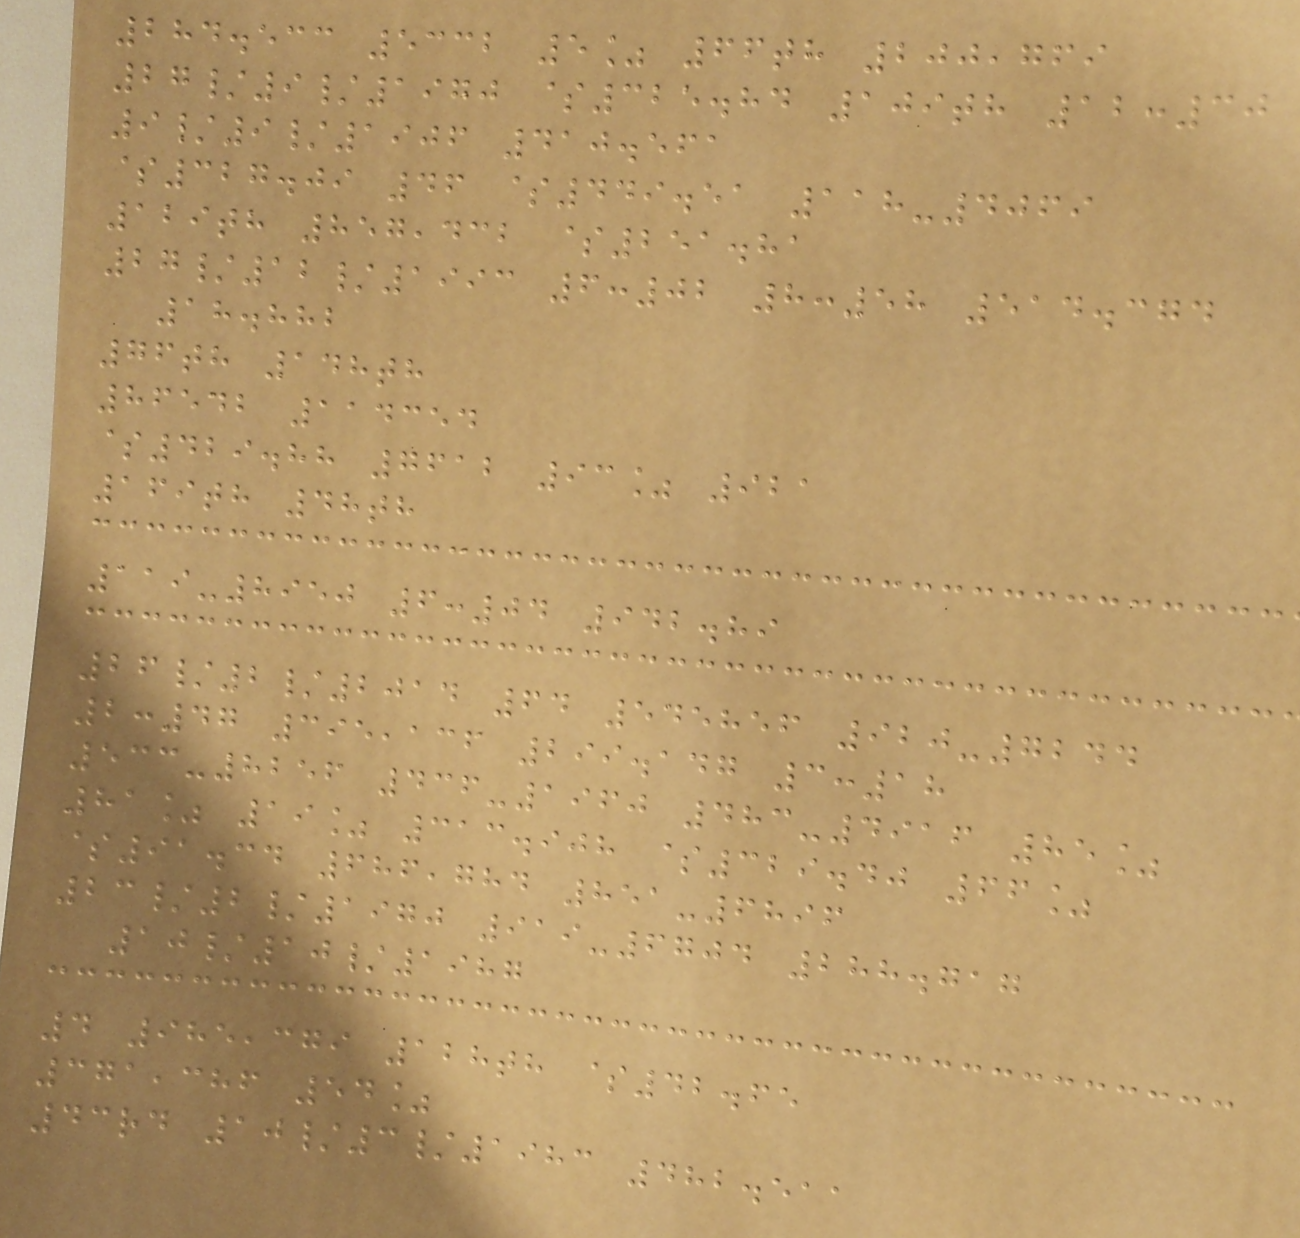284.533 5332 5% 66th 200,769
27/9/1970 $325.84 109th 12:30
9/9/1906 410.561
$327.09 46 $449.51 118-4069
129th 857,432 $251.81
27/12/1993 6:02 8:58 514.374
18.882
76th 148th
86542 114354
$429.88 7612 93% 921
169th 48th
119-8950 6:04 942.89
26/2/2014 64 545856 920-7244
2:47 395,136 299.147 3:18
533-8256 436-1960 483-4916 85%
81% 19% 313.908 $329.40 66%
$91.34 686,784 851-6896
23/2/1970 919-6704 288.717
10/10/1987
4 985,379 128th $42.65
371,386 54%
43rd 10/3/1983 482.511
